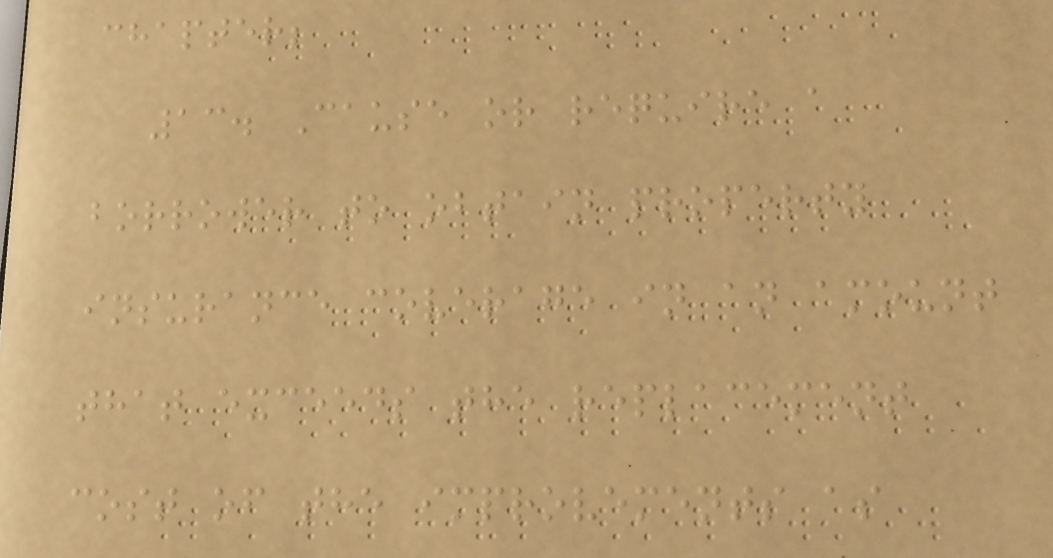chapter;
13. Cause or require a
borrower to obtain property
insurance coverage in an amount
that exceeds the replacement
cost of the improvements as
